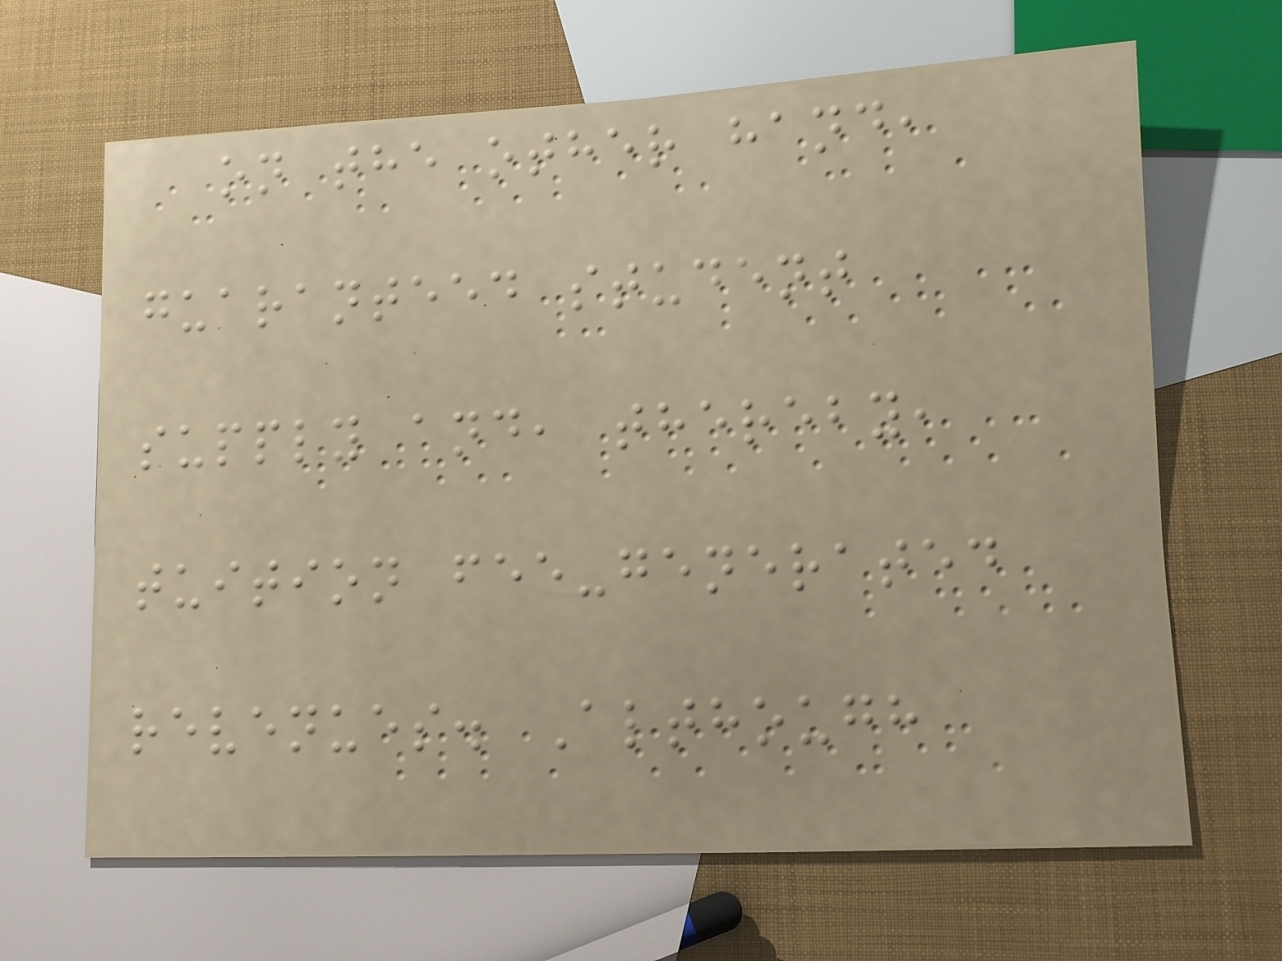on the other hand,
guaranteed student
supply and, thereby,
tuition fee-generated
revenues. Although
